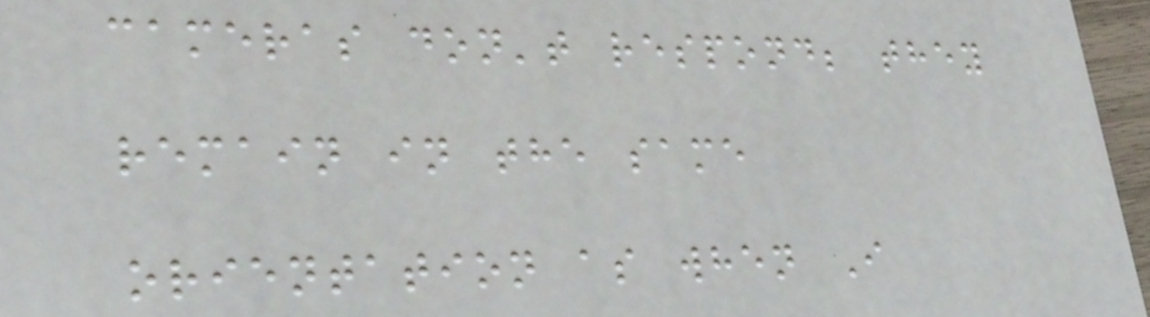cameras don't respond; they
remain in the same
orientation as when I
